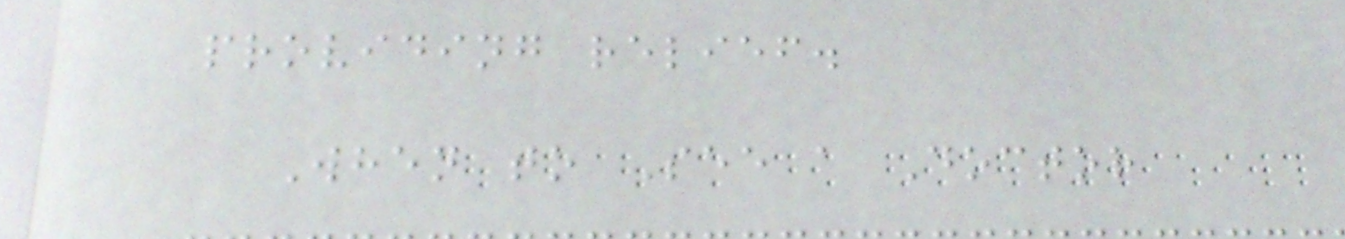providing relief.
When to See a Doctor
